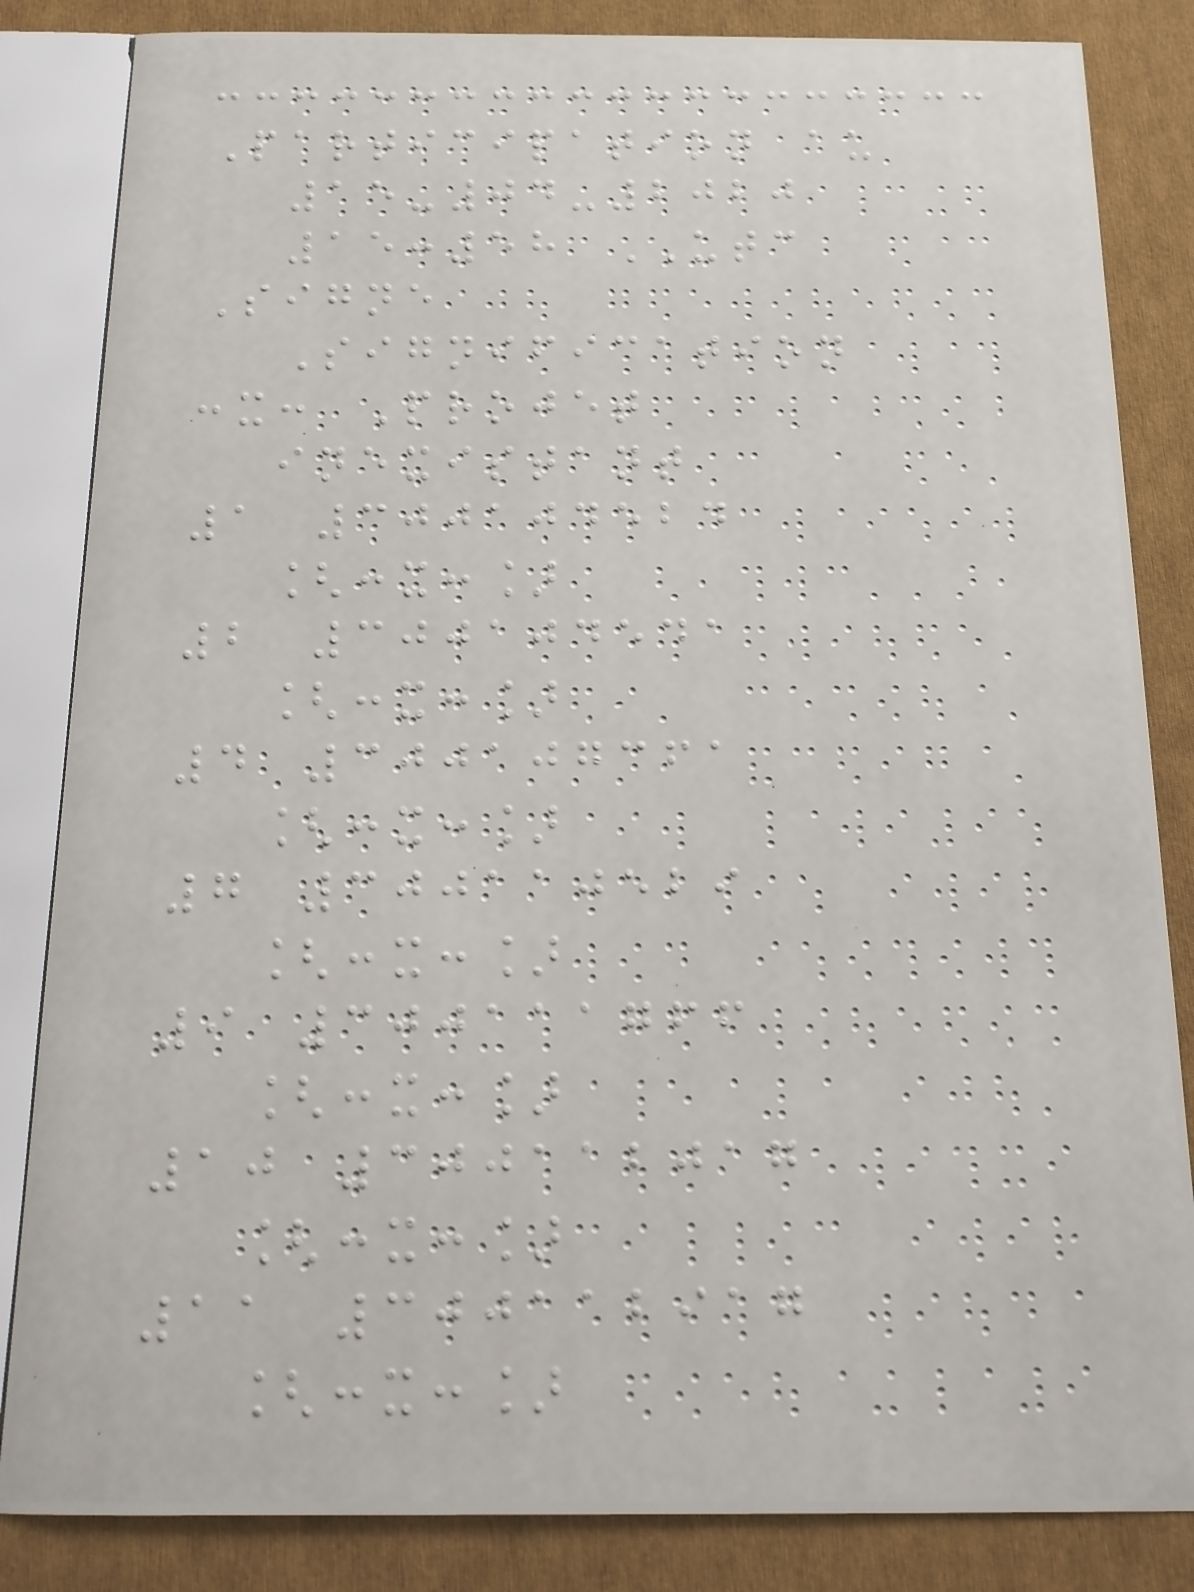Participation au
15-04-2020
15:58 UTC
Signe
Signification
:x: Projet
inexistant
1 300104524
[:x:]
2 300104541
[:x:]
4 300107361
[:x:]
7 300110529
[:x:]
9 300111766
[:x:]
10 300112017
[:x:]
11 300112917
[:x:]
